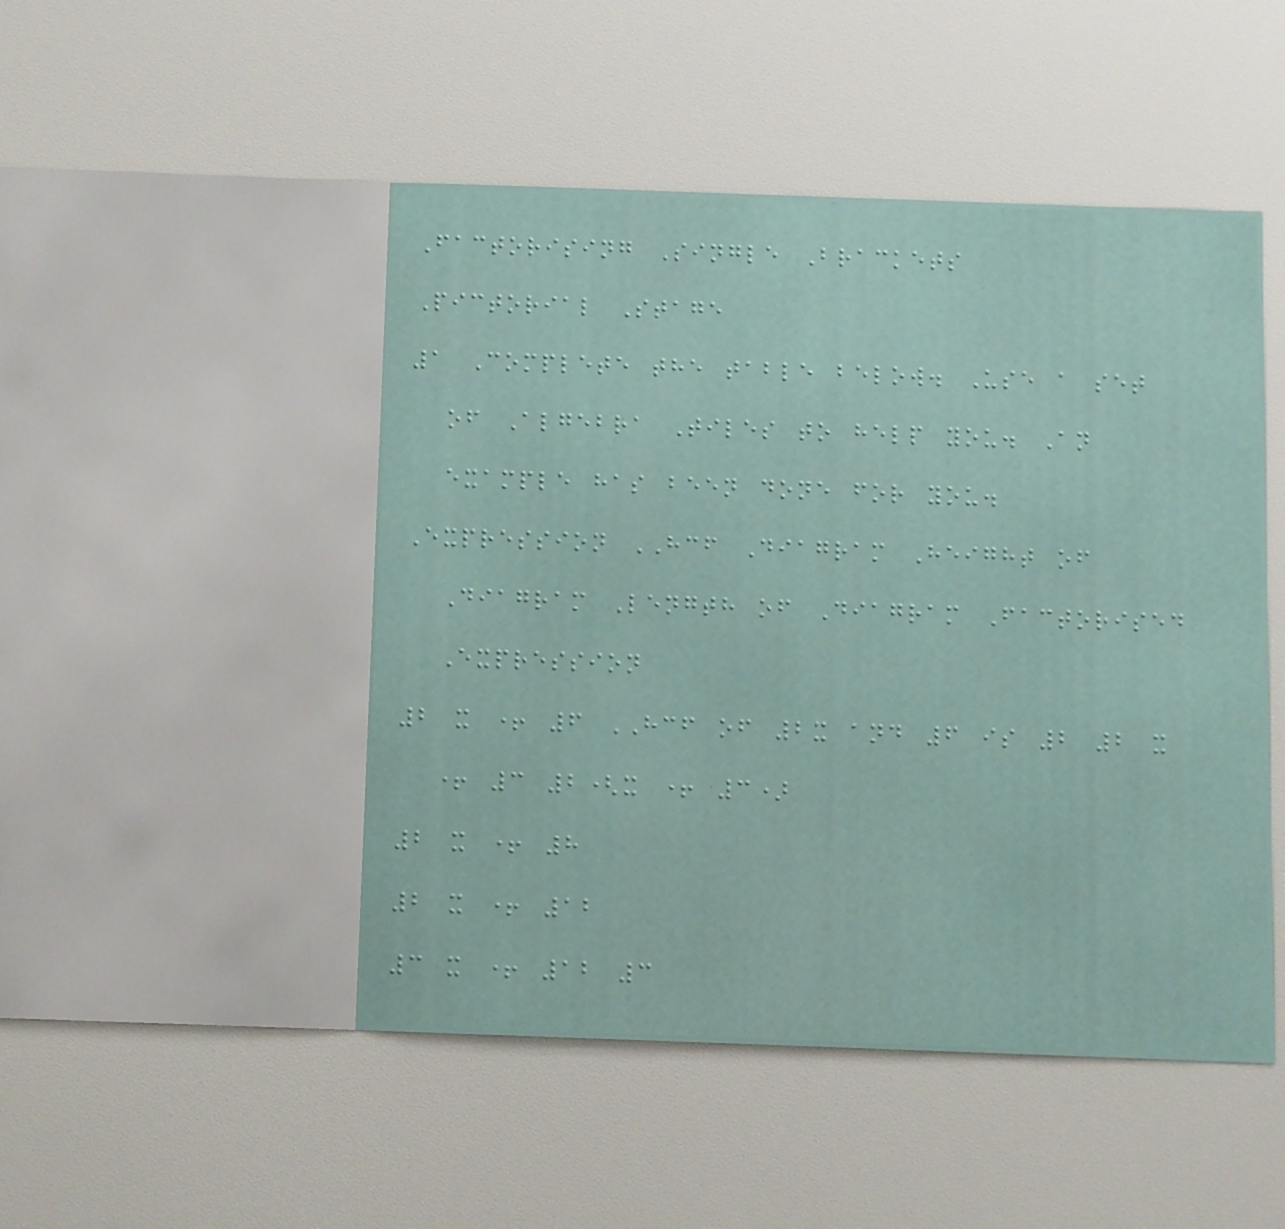Factorising Single Brackets
Pictorial Stage
1 Complete the table below. Use a set
of Algebra Tiles to help you. An
example has been done for you.
Expression HCF Diagram Height of
Diagram Length of Diagram Factorised
Expression
2 x + 6 HCF of 2x and 6 is 2 2 x
+ 3 2(x + 3)
2 x + 8
2 x + 12
3 x + 12 3
